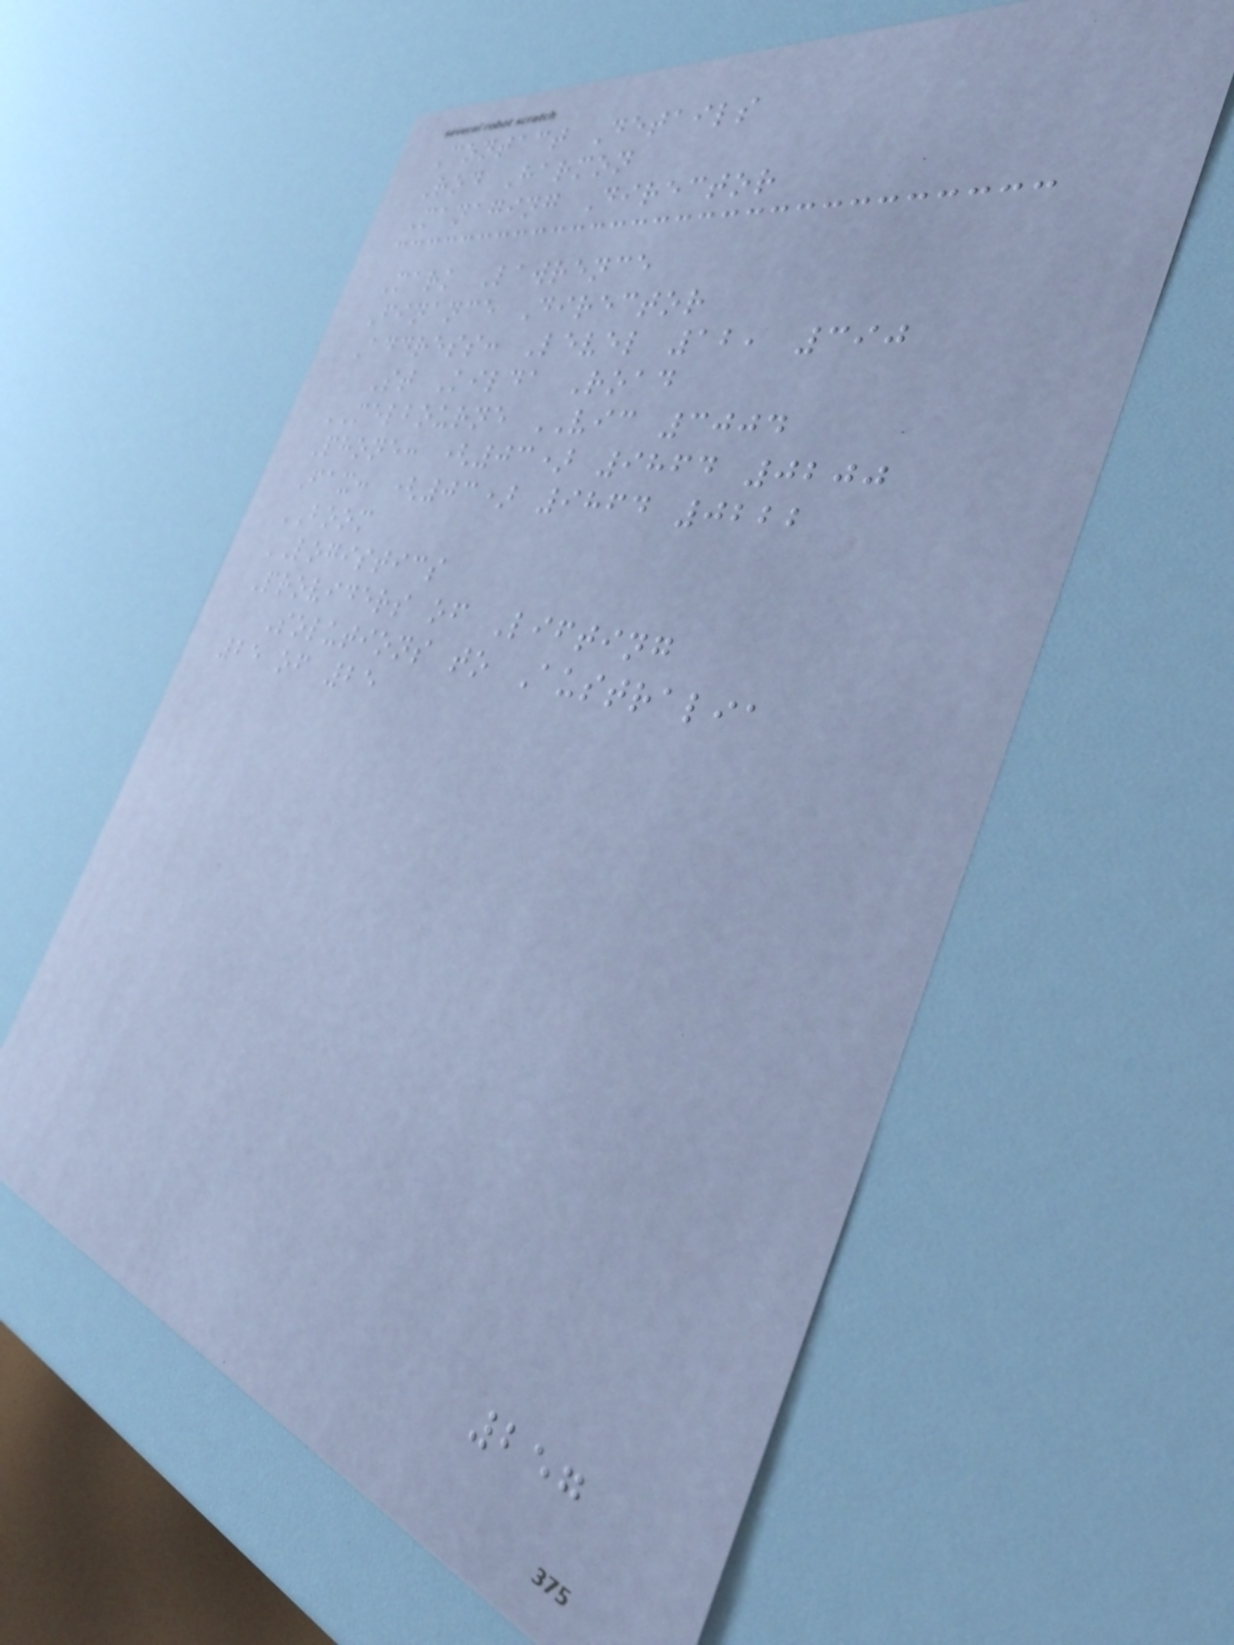Contact Details
Rod Harmon
Managing Director
Mark Lawrence
Finance Director
Address: Level 12, 390
St Kilda Road
MELBOURNE VIC 3004
Phone: (03) 9864 0200
Fax: (03) 9864 0222
BOOM
LOGISTICS
Providers of Lifting
Solutions to Australia
25 of 25
257
